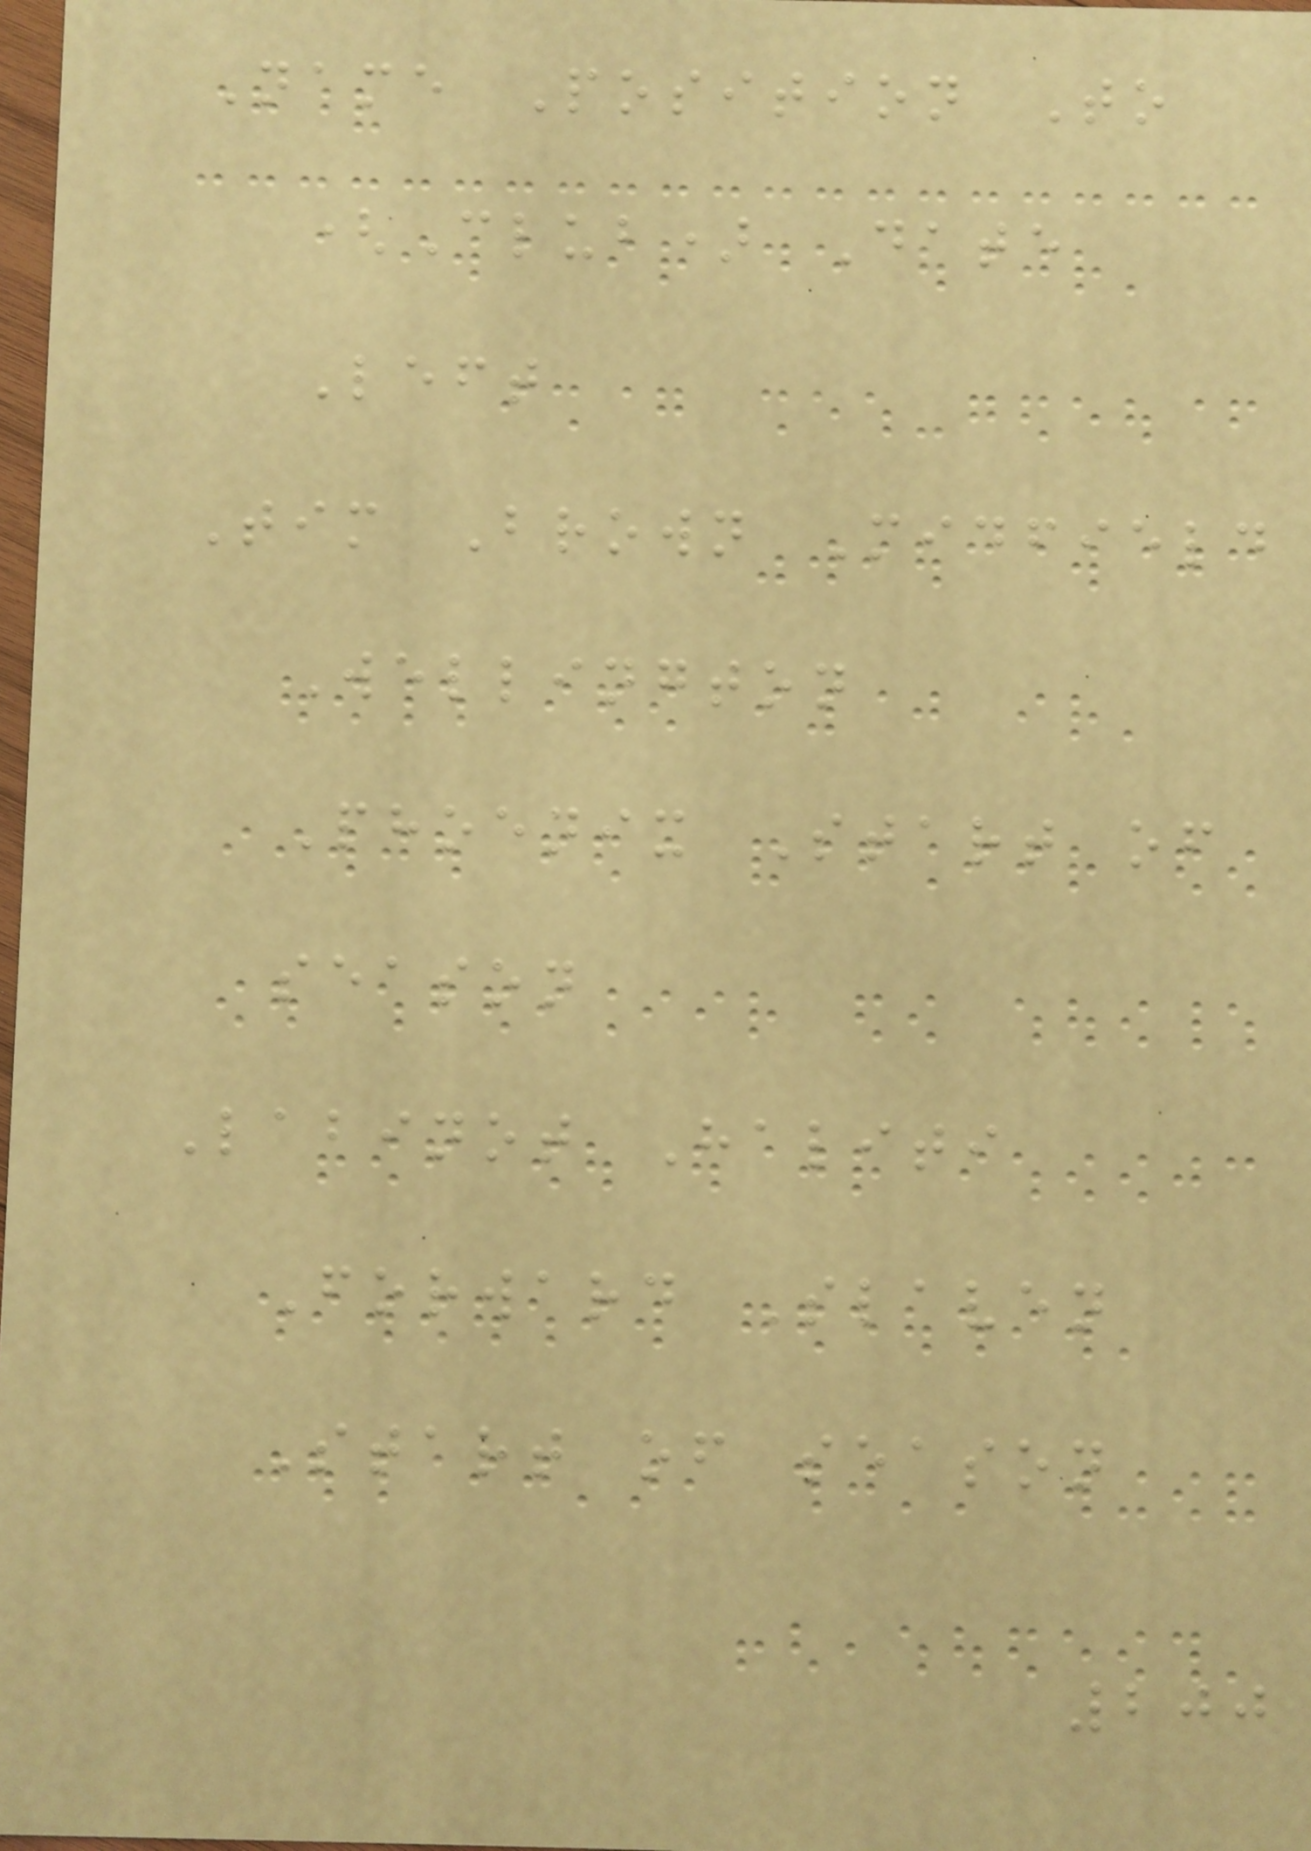Name Position To
(Club) Date
Left
Tim Brown Midfield
Wellington
Phoenix Start of
season
Labinot Haliti
Forward Slaven
Start of season
200
